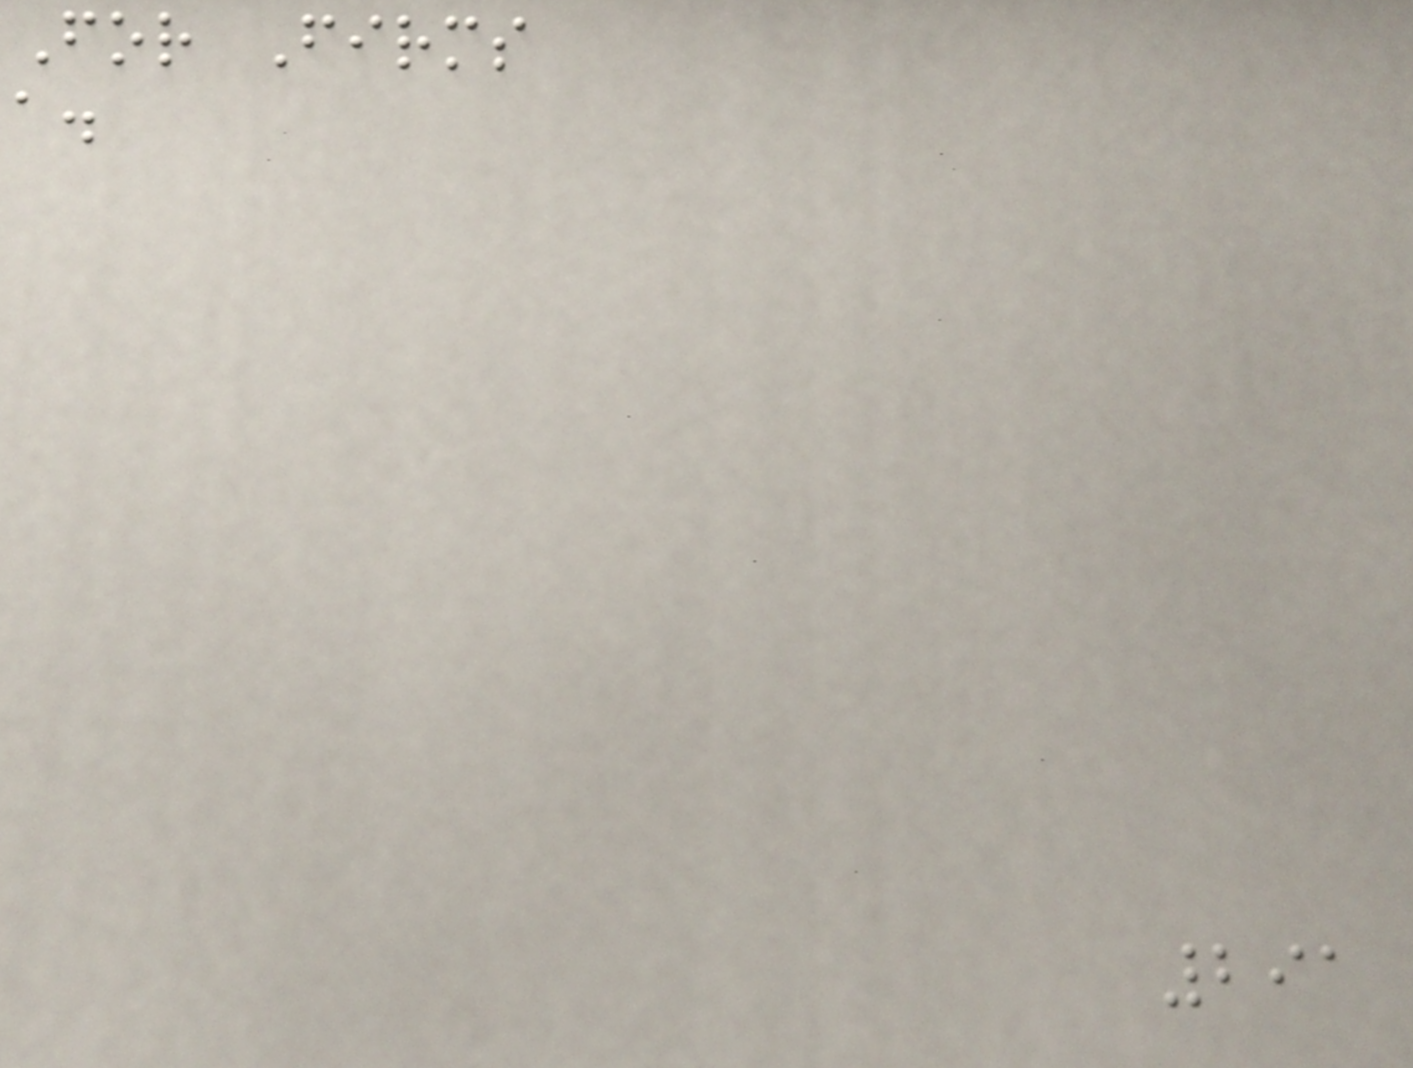For Firms
a.
291
